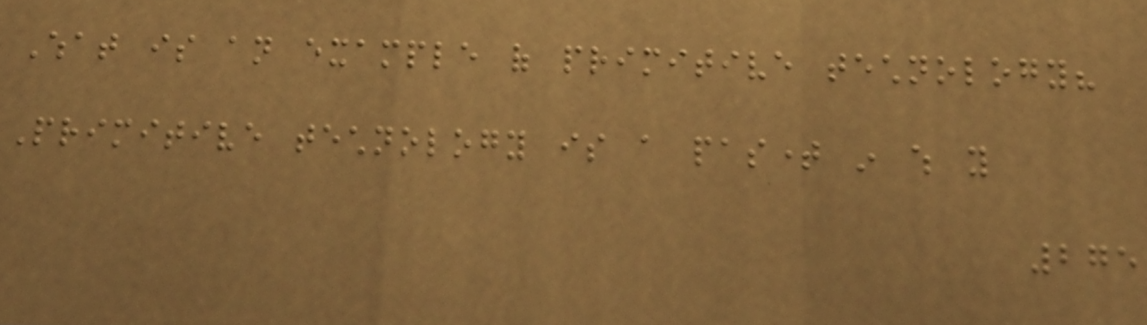What is an example of primitive technology?
Primitive technology is a pastime in which you
275
